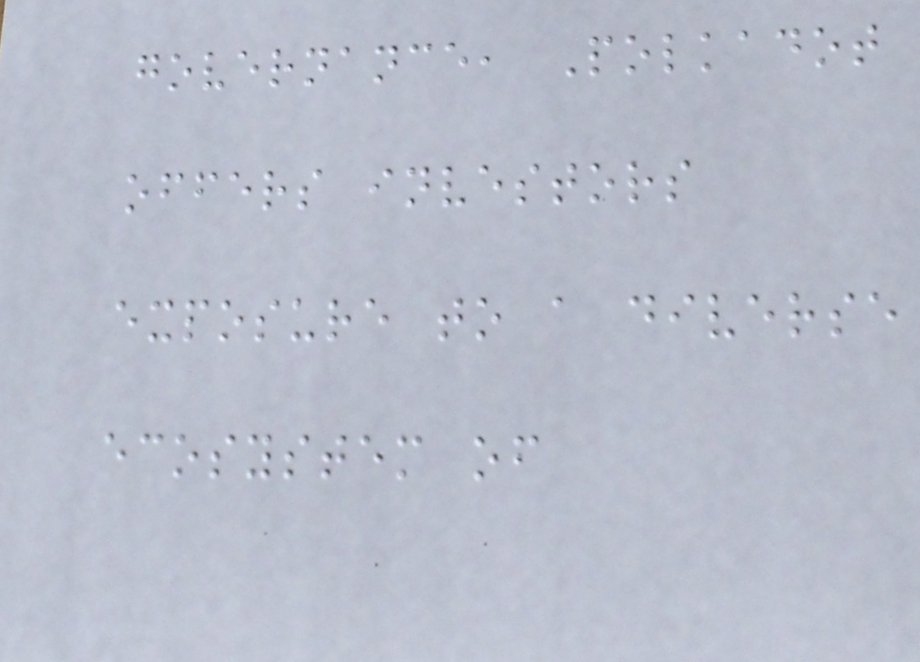governance, Polkadot
offers investors
exposure to a diverse
ecosystem of
